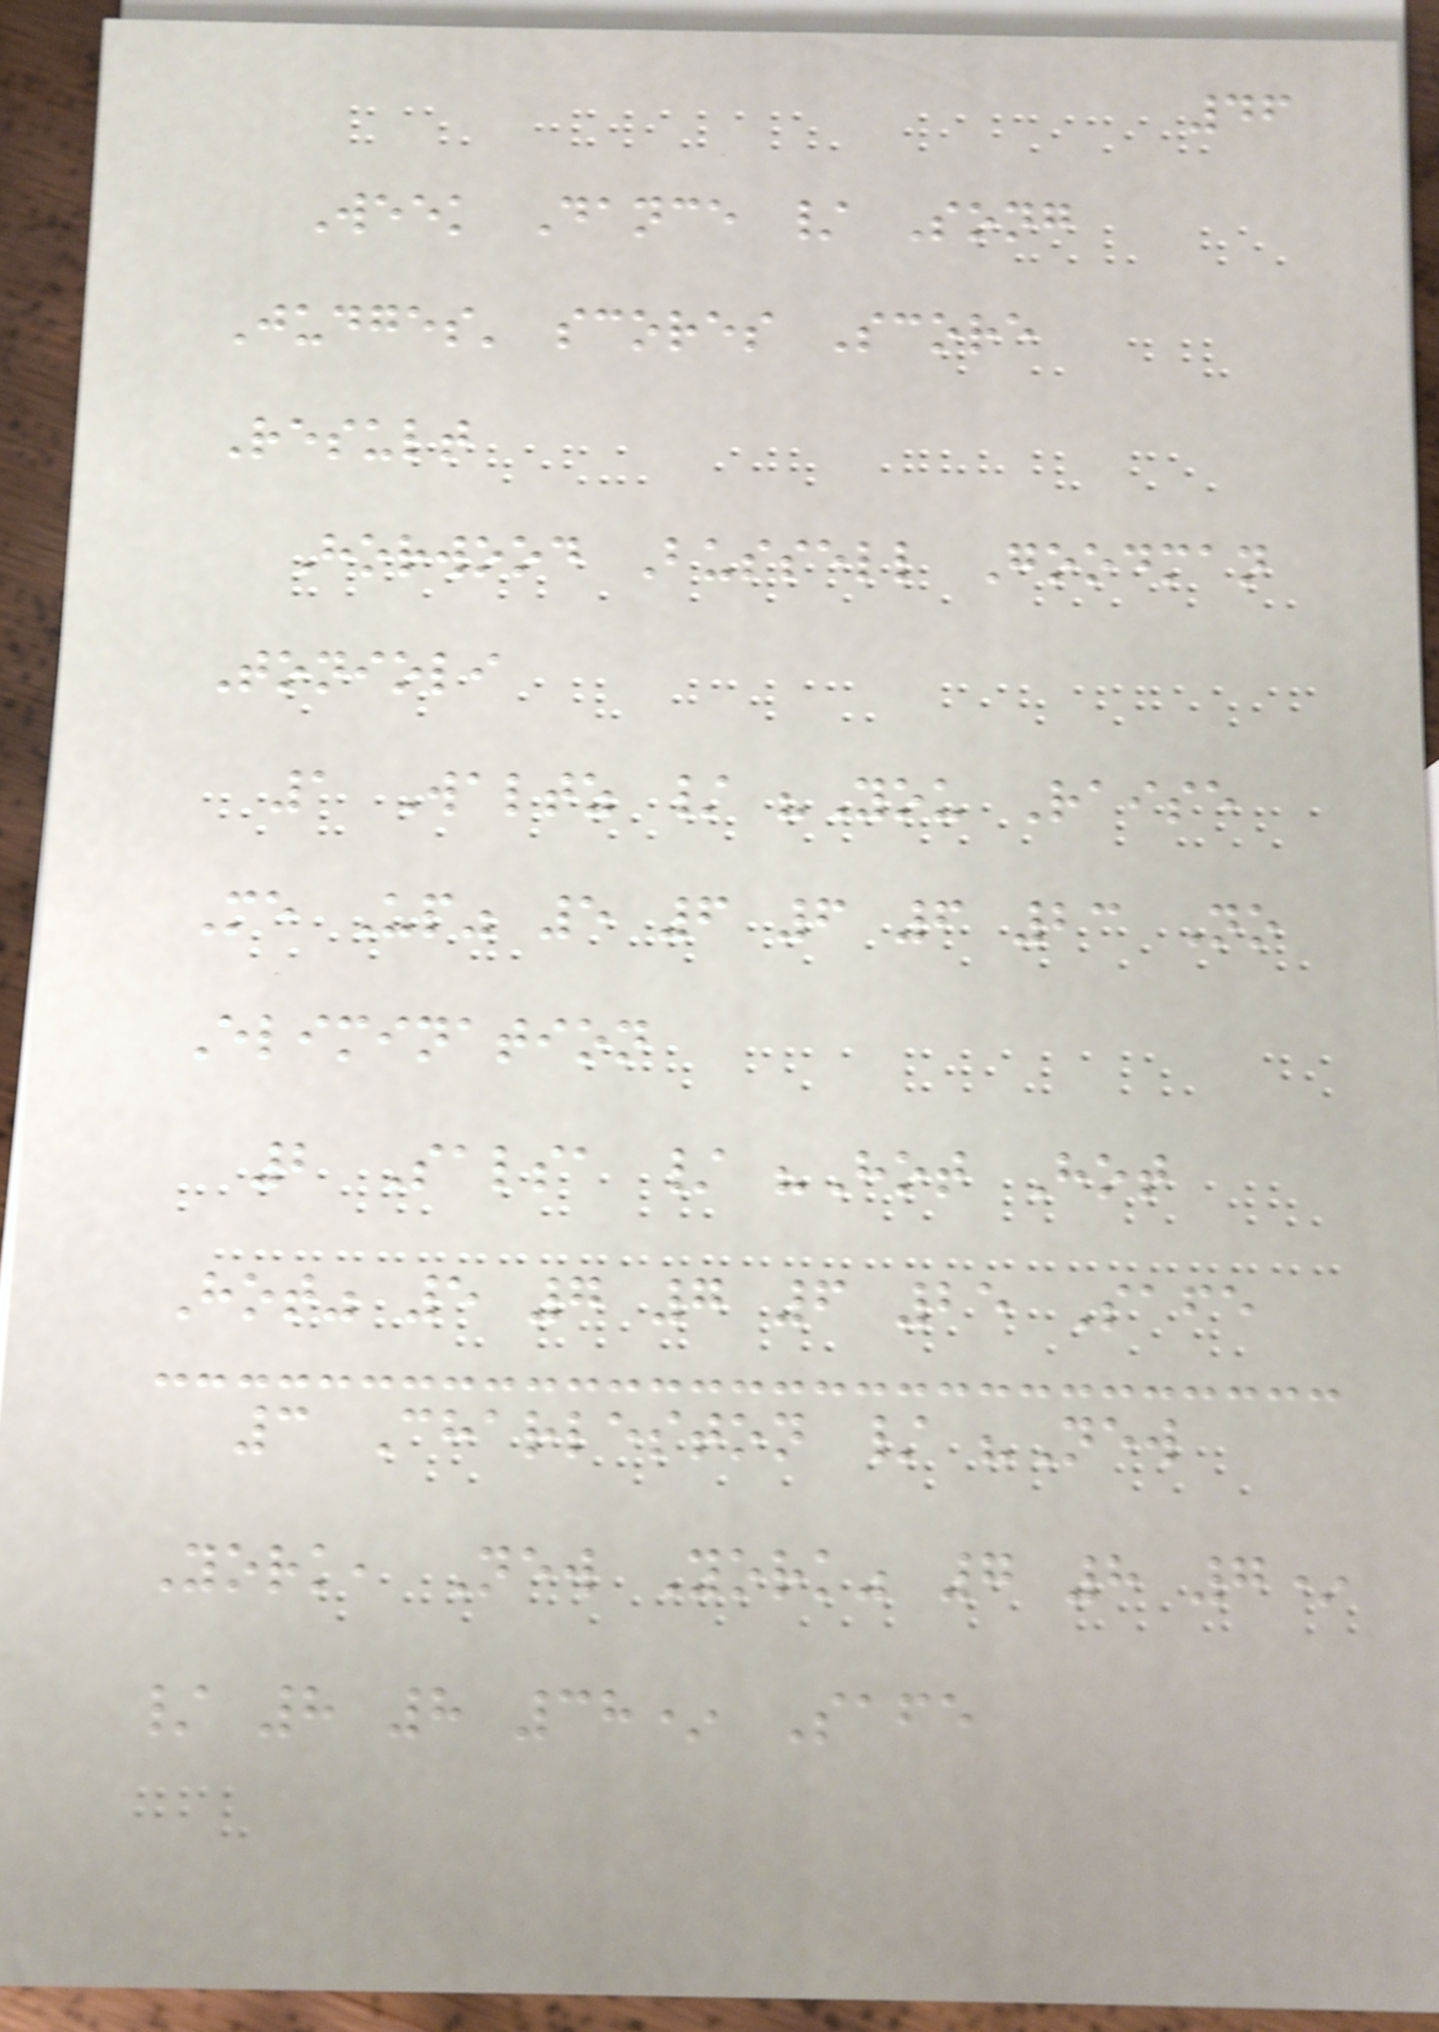46
Week Dance / Song
Judges' scores Score
Result
Horwood Bussell Goodman
Tonioli
1 Waltz / "You Raise
Me Up" 5 6 6 6 23 No
Elimination
2 Salsa / "Hot Hot
Hot" 5 7 7 6 25 Safe
3 Charleston / "New
York, New York" 7 8 7*
/ 8 8 38* Safe
